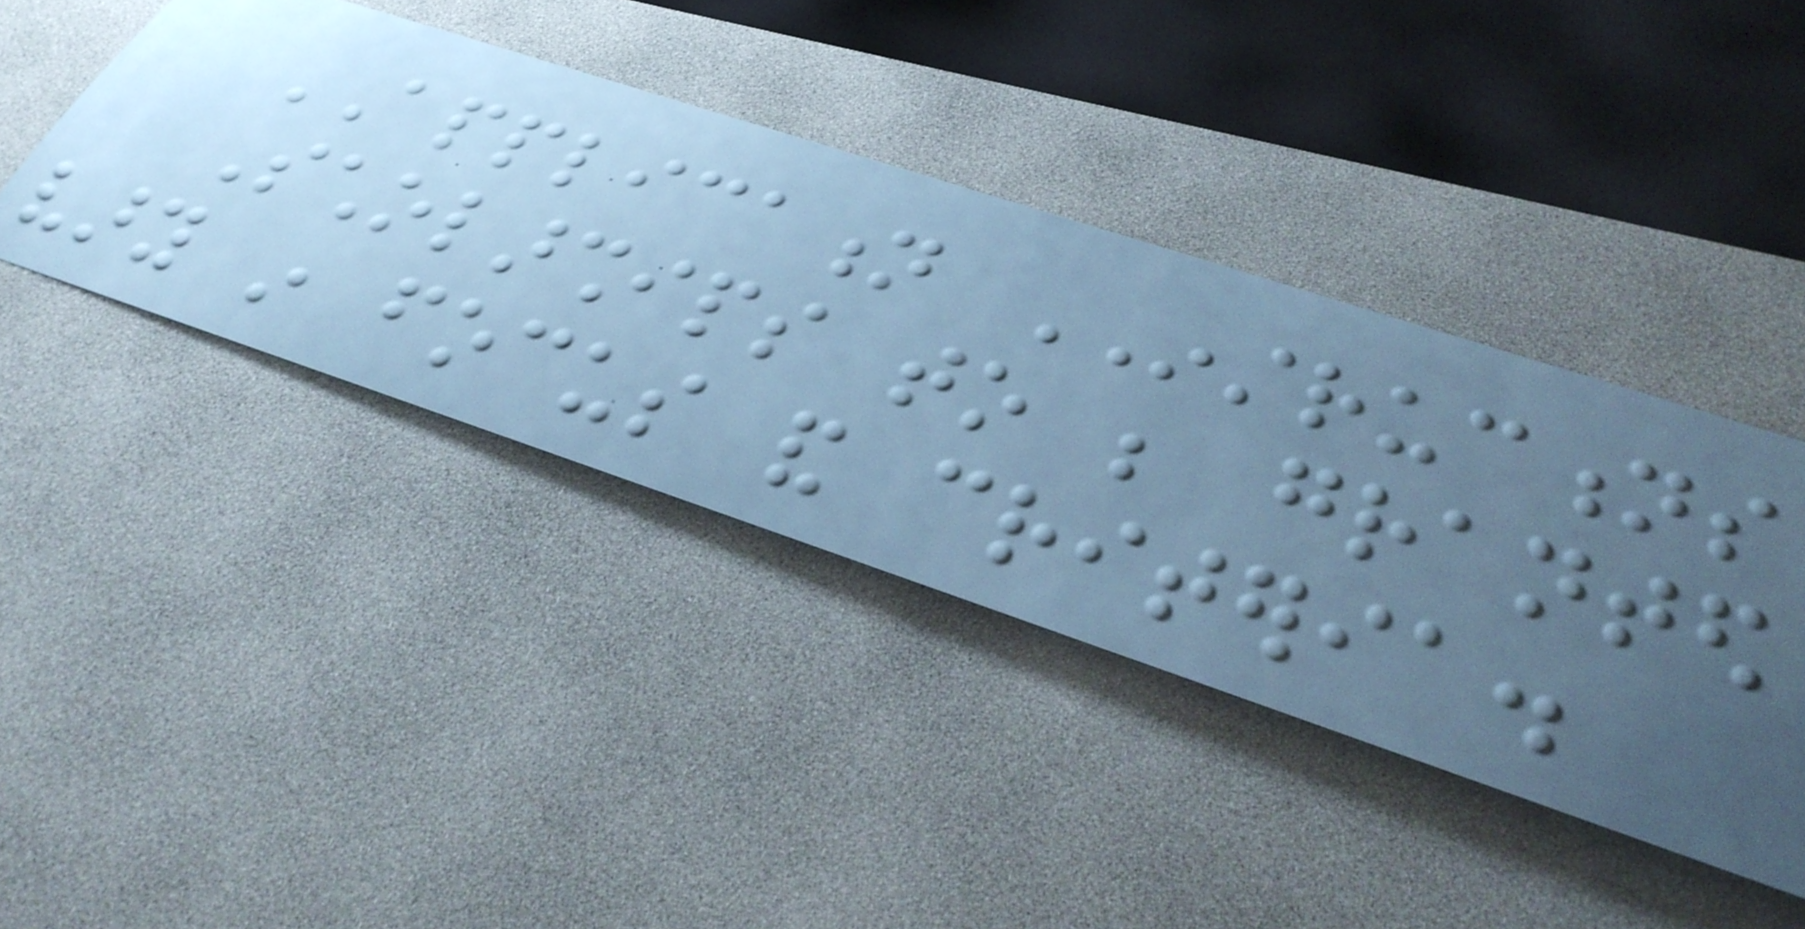APPLICATION INSTRUCTIONS
Scholarships to be granted
vary in focus and criteria.
